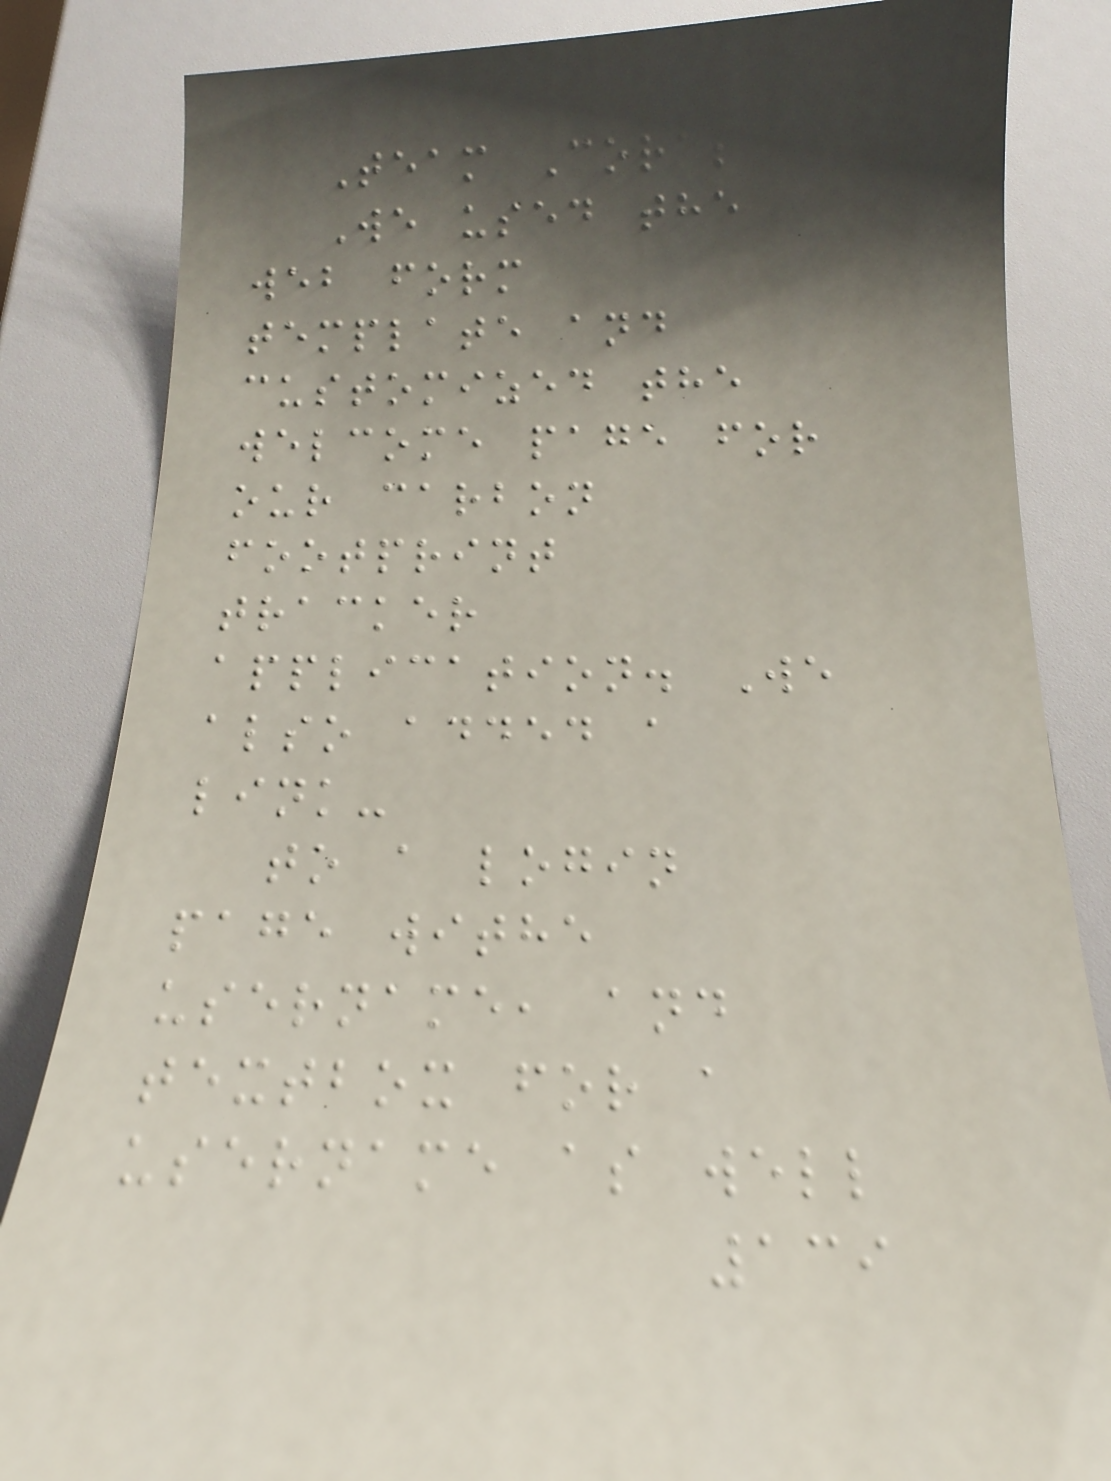Team Coral
We used the
web form
template and
customized the
welcome page for
our carbon
footprint
tracker
application. We
also added a
link-
to a login
page withe
username, and
textbox for a
username as well
139
